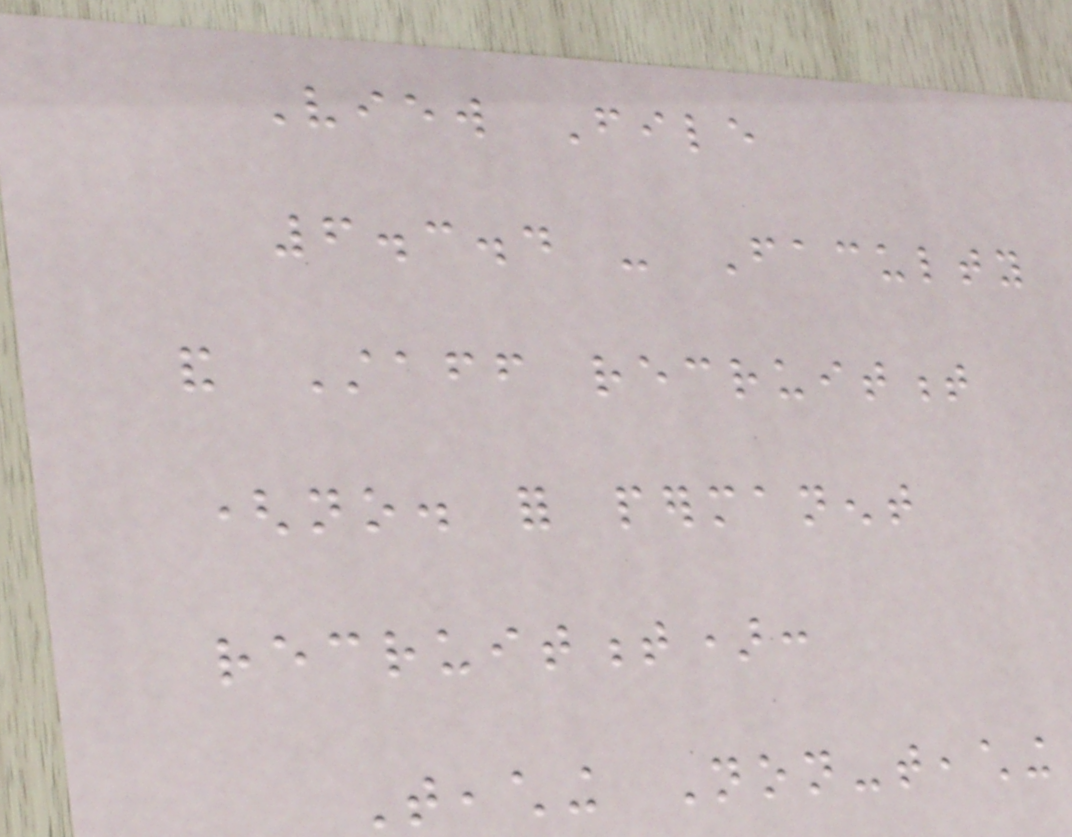View File
6.3.4 - Faculty
and Staff recruitment
(no. for permanent
recruitment):
Teaching Non-teaching
